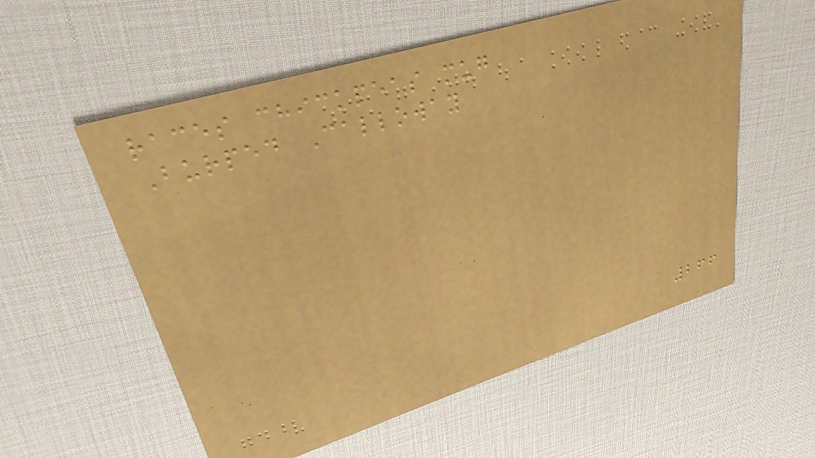races chickpeas mug
Burped Calloway
266
